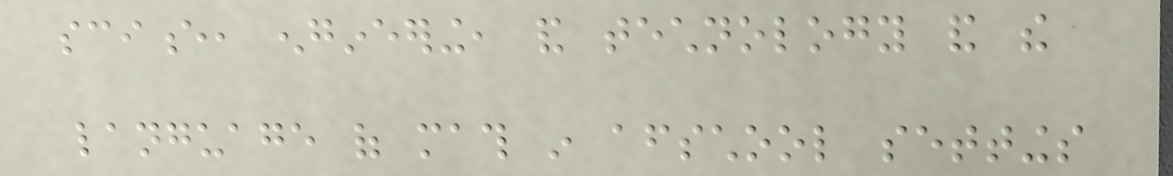science, engineering, and technology and the
language of math in afterschool settings
